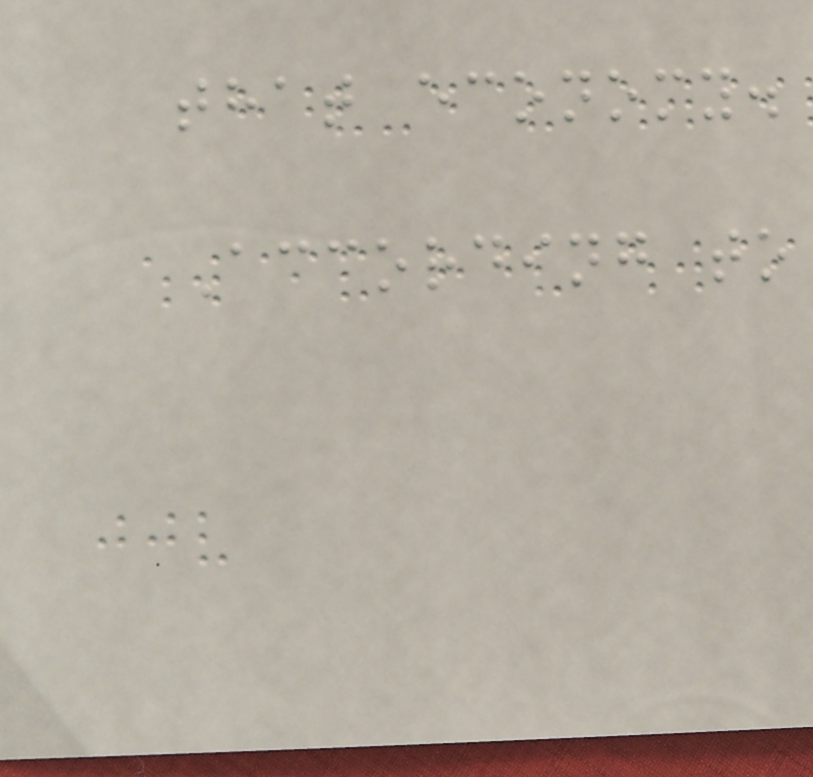that economy.
According to
